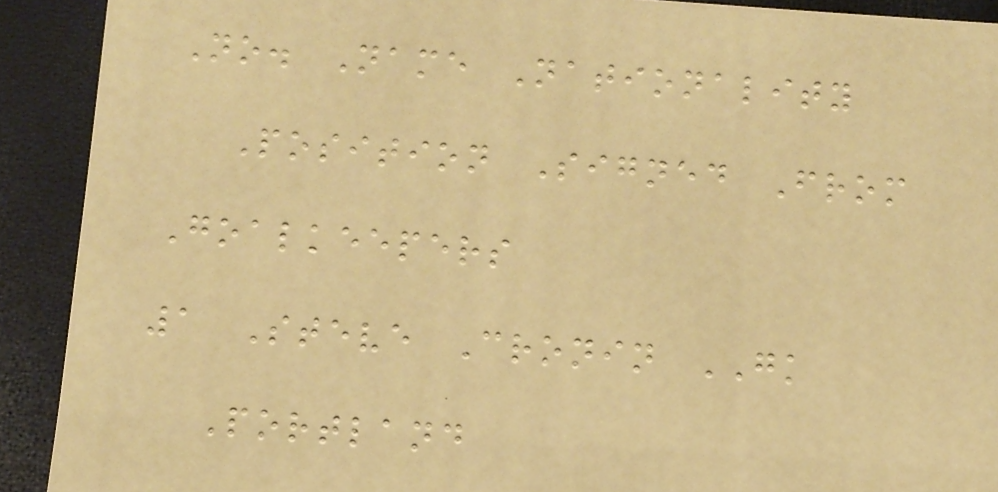No. Name Nationality
Position Signed From
Goalkeepers
1 Steve Cronin GK
Portland
